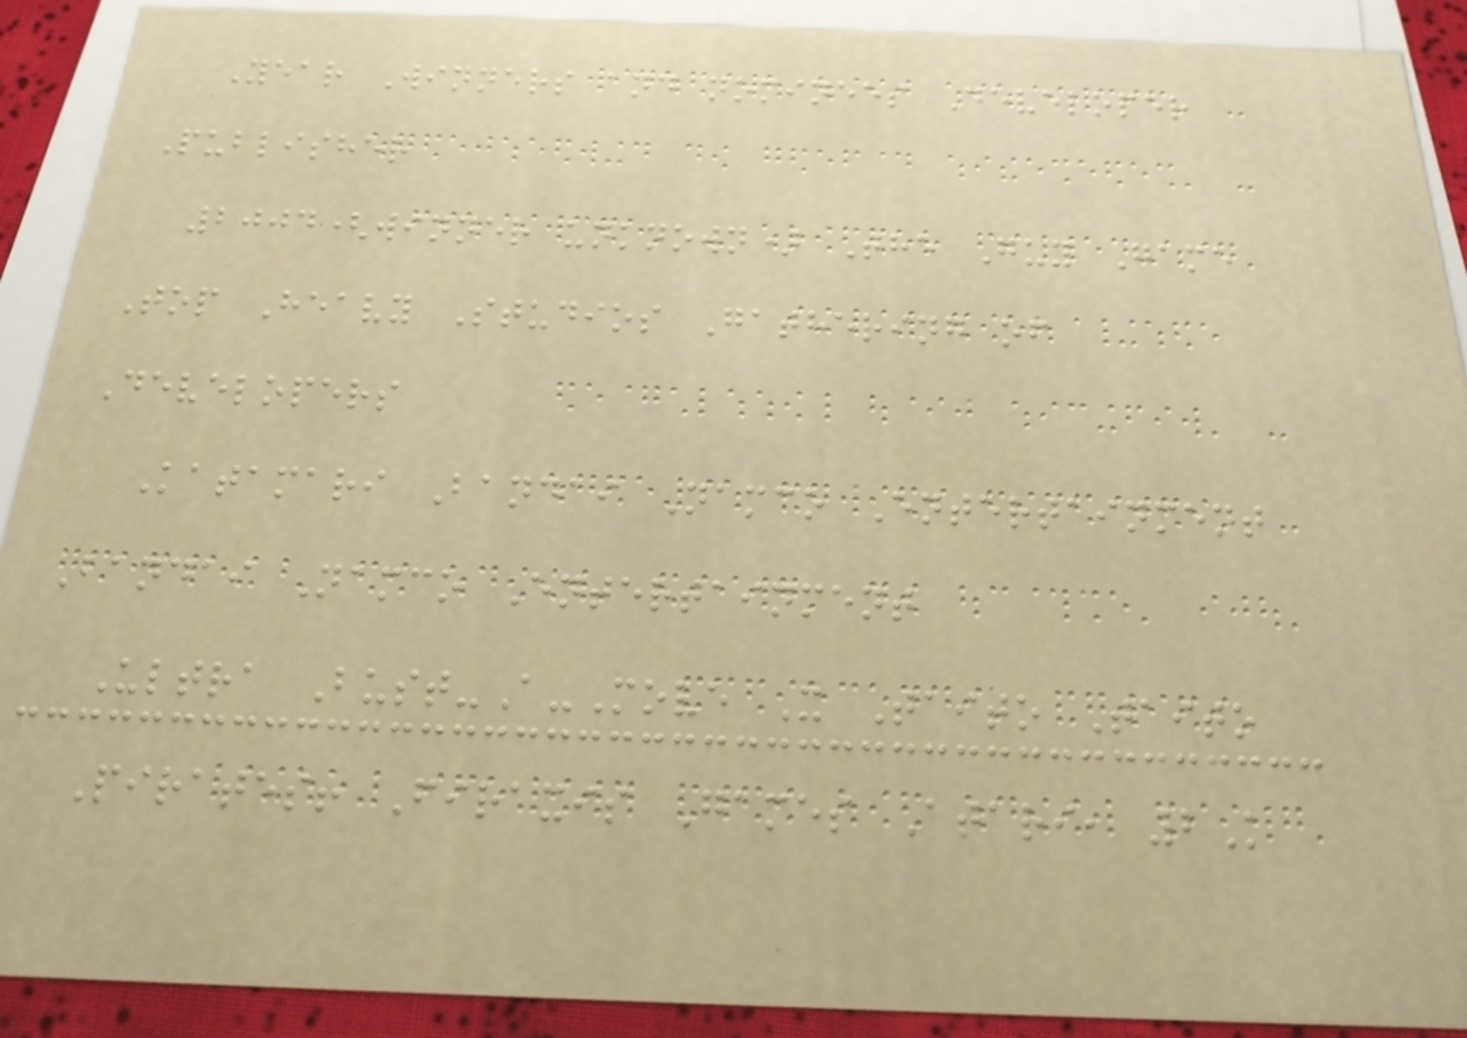Year Winners and nominees Developer
Publisher
2004(winner unknown) The Guy Game
Top Heavy Studios Gathering of
Developers
Katamari Bandai Namco Entertainment
Bandai Namco Entertainment
Ultra Bust-A-Move X Taito Taito
Pirates! Firaxis Games Atari, 2K
